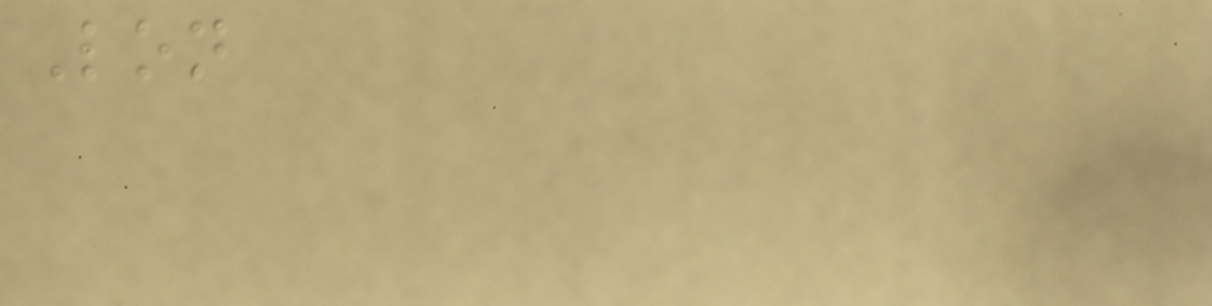Lon
